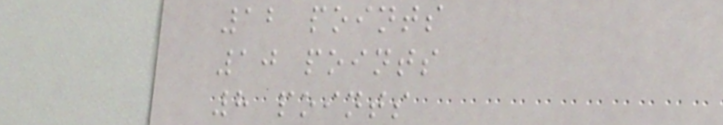12 points
10 points
8 points
